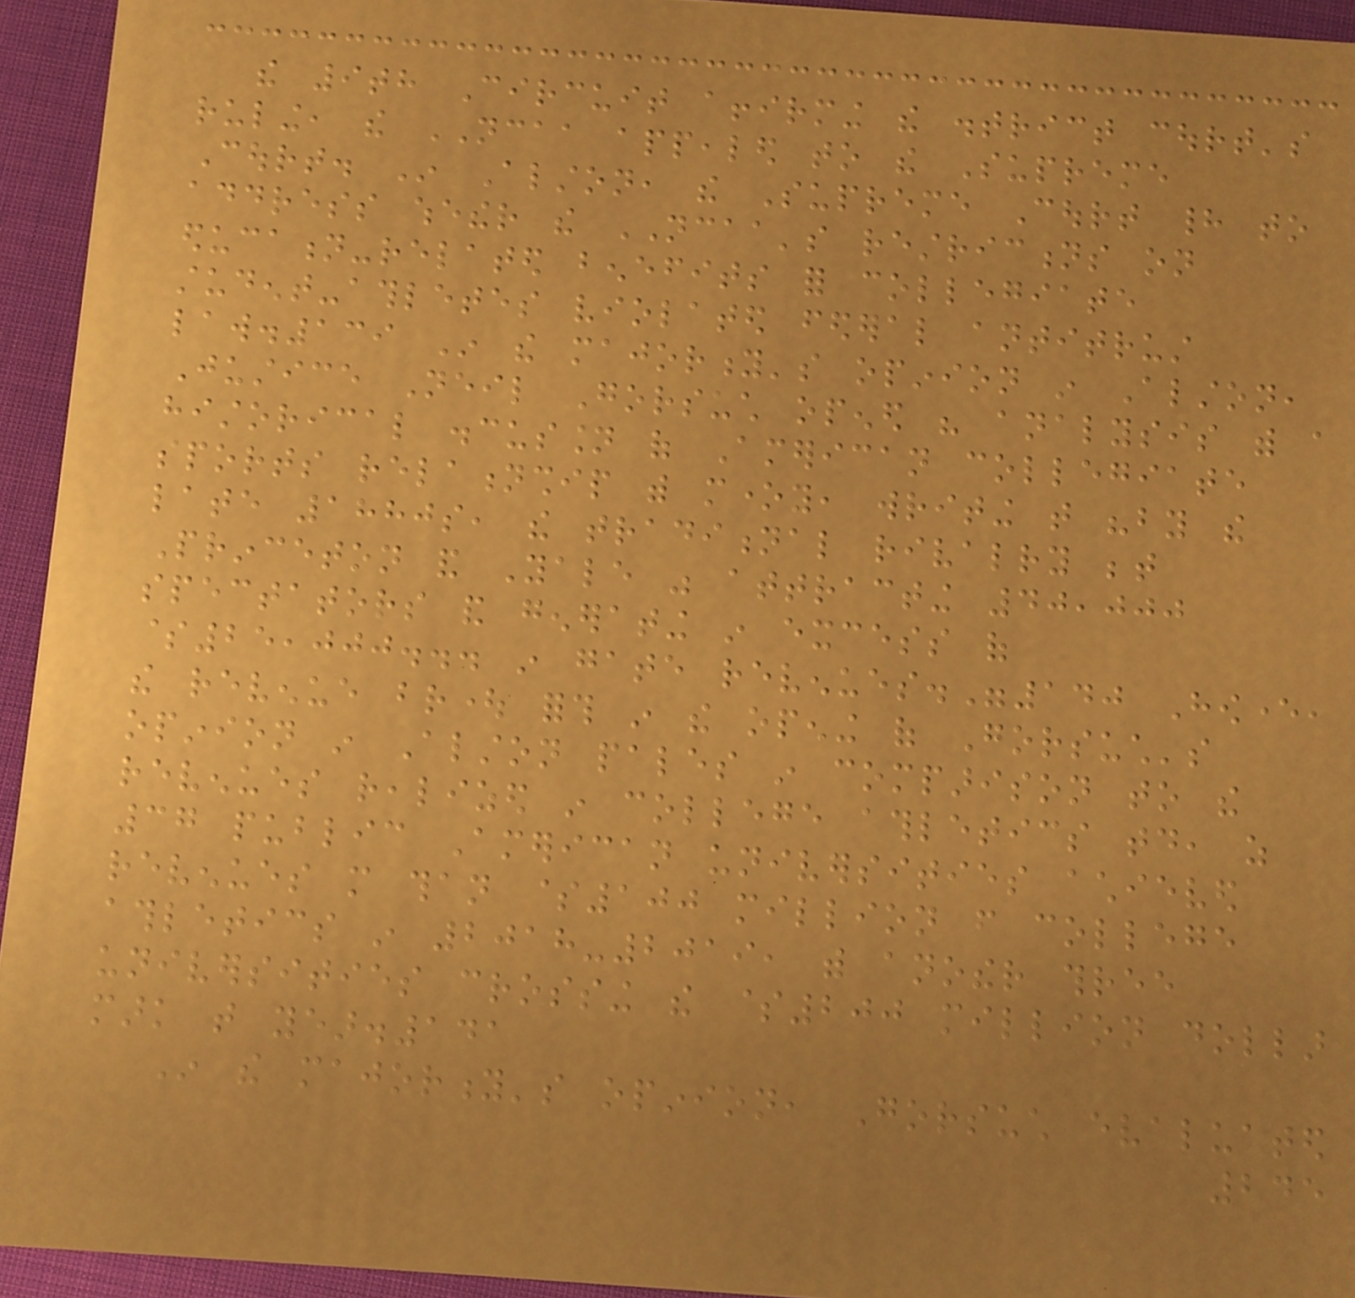the 9th Circuit affirming the district court's
ruling, the NCAA appealed to the Supreme
Court. In Alston, the Supreme Court had to
address whether the NCAA's restrictions on
education-related benefits for collegiate
student-athletes violated federal antitrust
law.139 In the majority's opinion in Alston,
Justice Neil Gorsuch opened his analysis with a
historical discussion of American collegiate
sports relationship with money, writing that "by the
late 1880s, the traditional rivalry between
Princeton and Yale was attracting 40,000
spectators and generating in excess of
$25,000... in gate revenues."140 However,
the revenue brought forth in the opening of Gorsuch's
opinion in Alston pales in comparison to the
revenues realized in college athletics today, as
37 public American universities achieved
revenues more than $100 million from college
athletics in 2018-2019, with another three
universities crossing the $200 million dollar
mark that year.141
In the majority's opinion, Gorsuch evaluated
245
